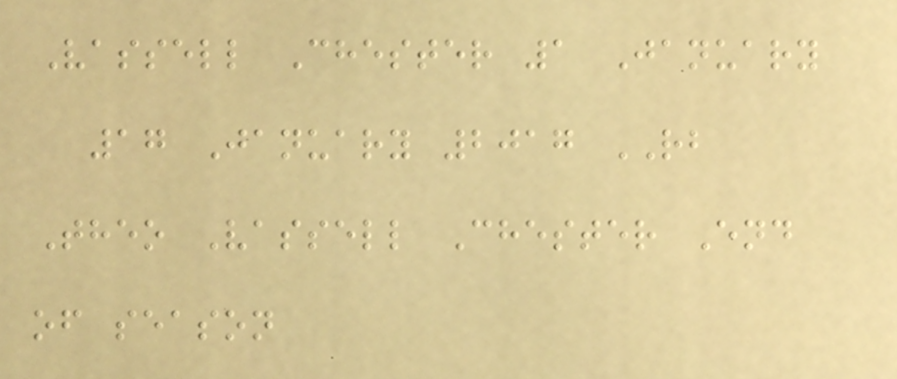Vassell Chester 1 January
17 January 2017 RB
Theo Vassell Chester End
of season
